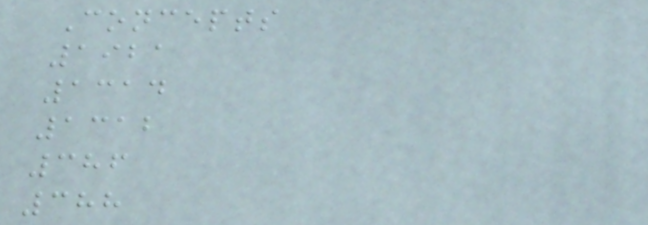Concepts
1921
1314
1312
386
388
